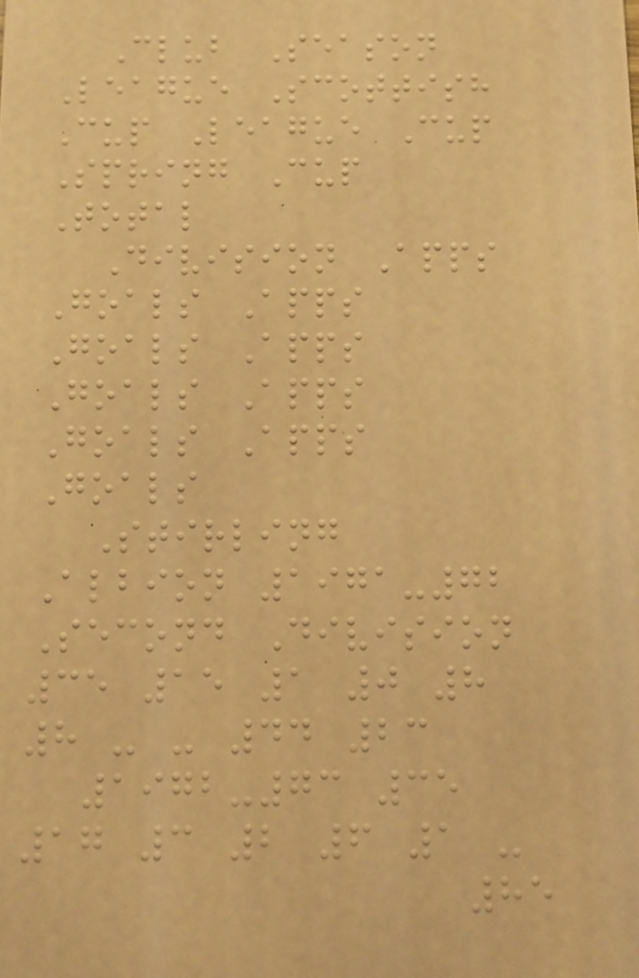Club Season
League Scottish
Cup League Cup
Spring Cup
Total
Division Apps
Goals Apps
Goals Apps
Goals Apps
Goals Apps
Goals
Stirling
Albion 1971-72
Second Division
35 15 1 0 8
8 - - 44 23
1972-73 35
17 3 2 6 1 -
85
